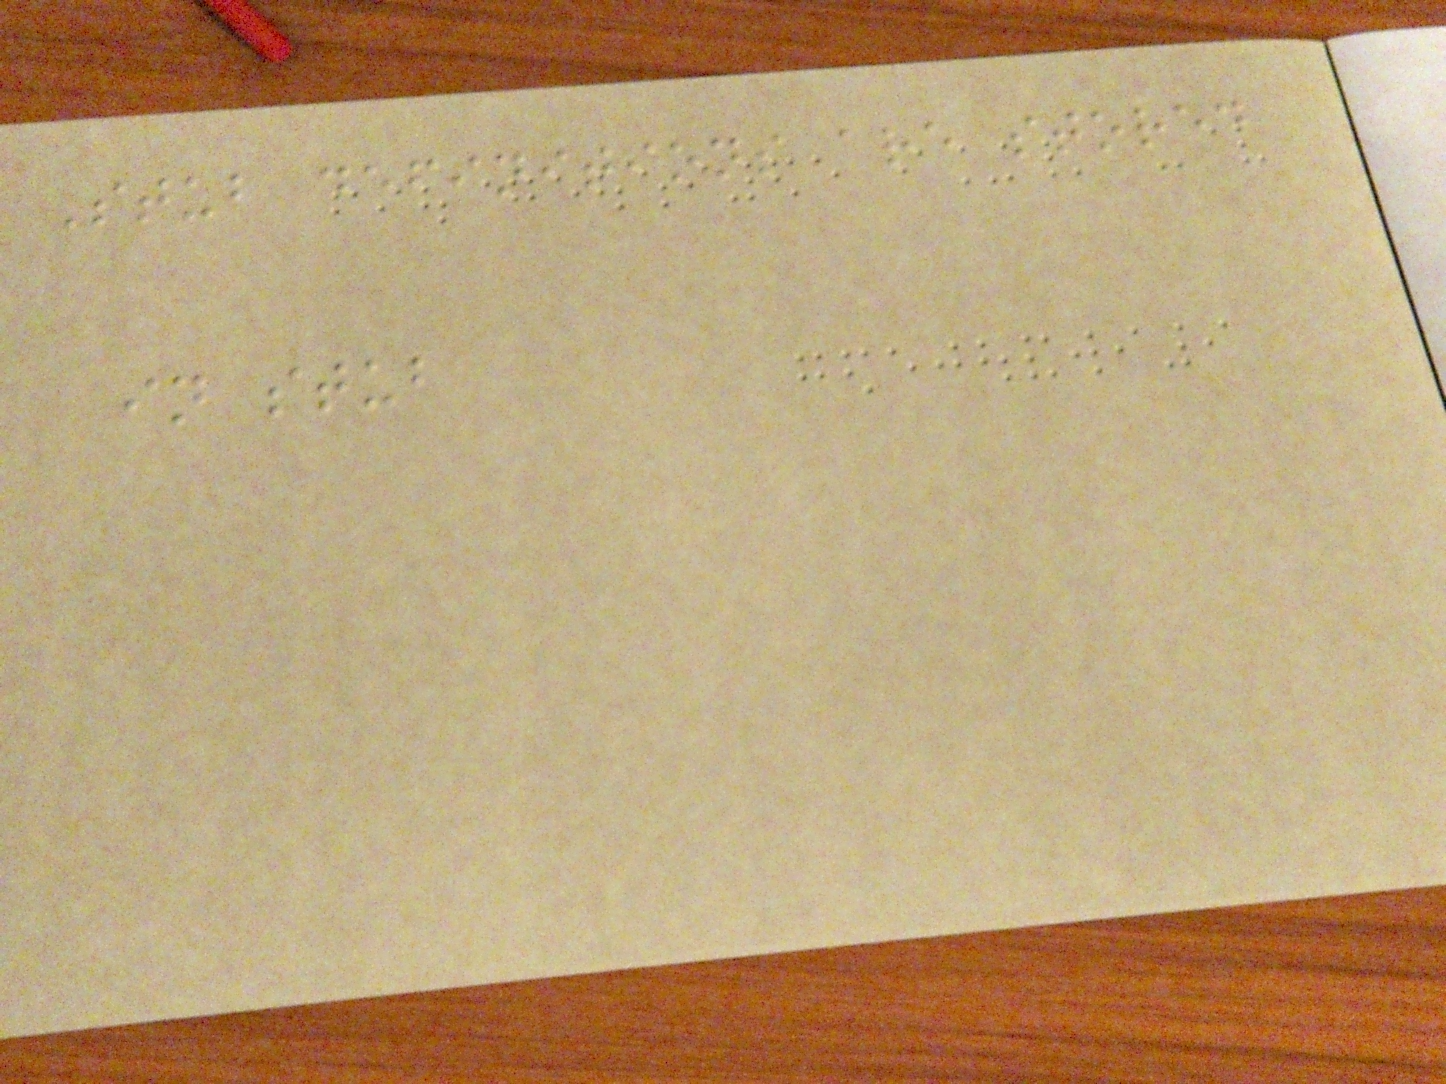Stub definitions are stored
in stub
